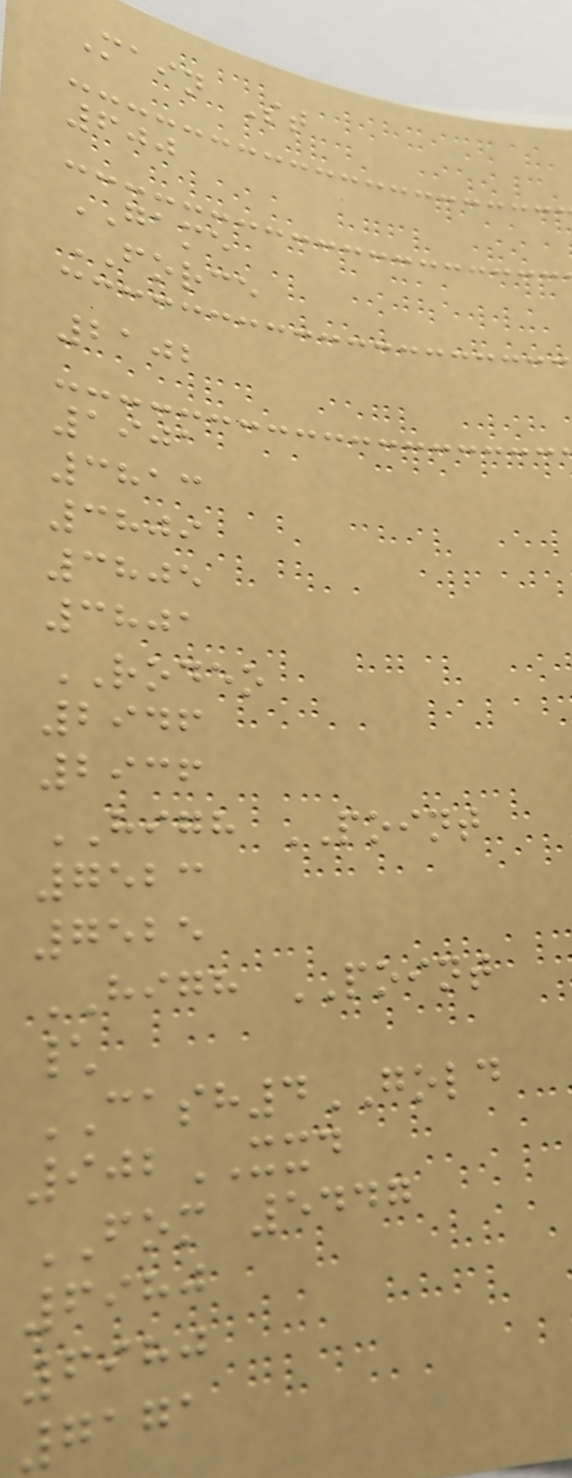Main St
600
GAME
FORCE
2102
1901
3813
3809
3805
3801
RODEO
2946
2936
HIGH POINT
7523
7525
HIGH POINT
\
CASH4GOLD
902XXD
FOM 5447
6980
6980
7171
